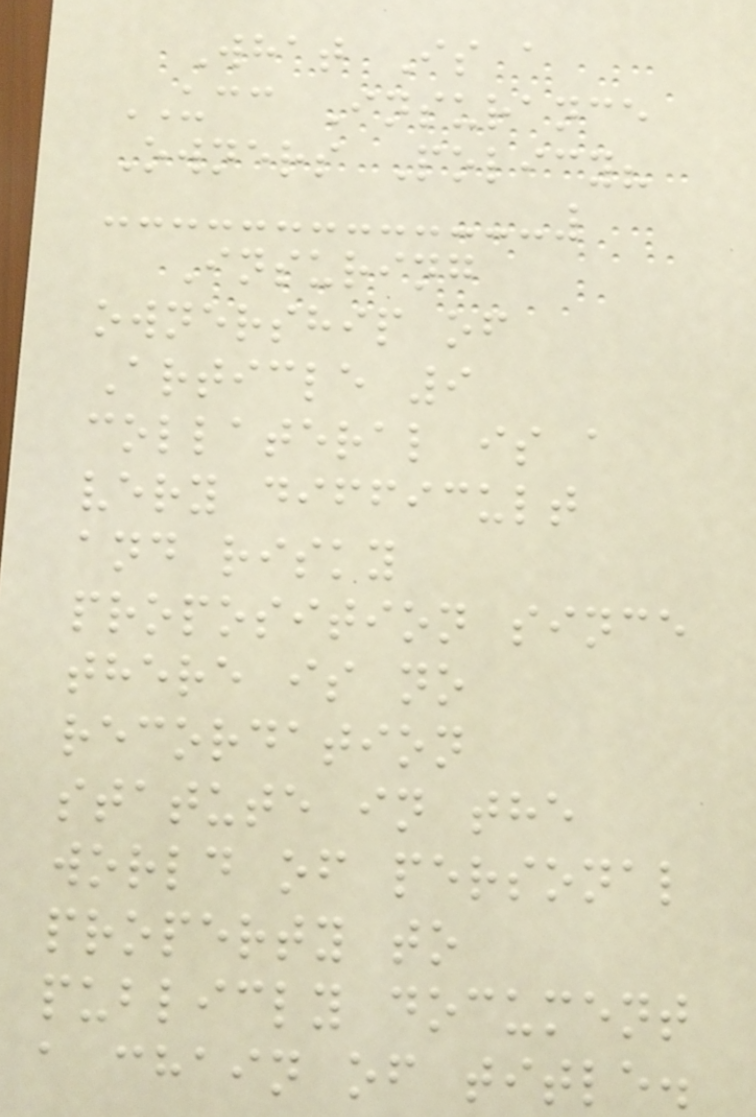What Is a
UCC Insurance
Owners Policy?
Insuring
ownership of
Article 9
collateral is a
very difficult
and risky
proposition since
there is no
recordation
statute in the
world of personal
property to
publicly document
a chain of title.
